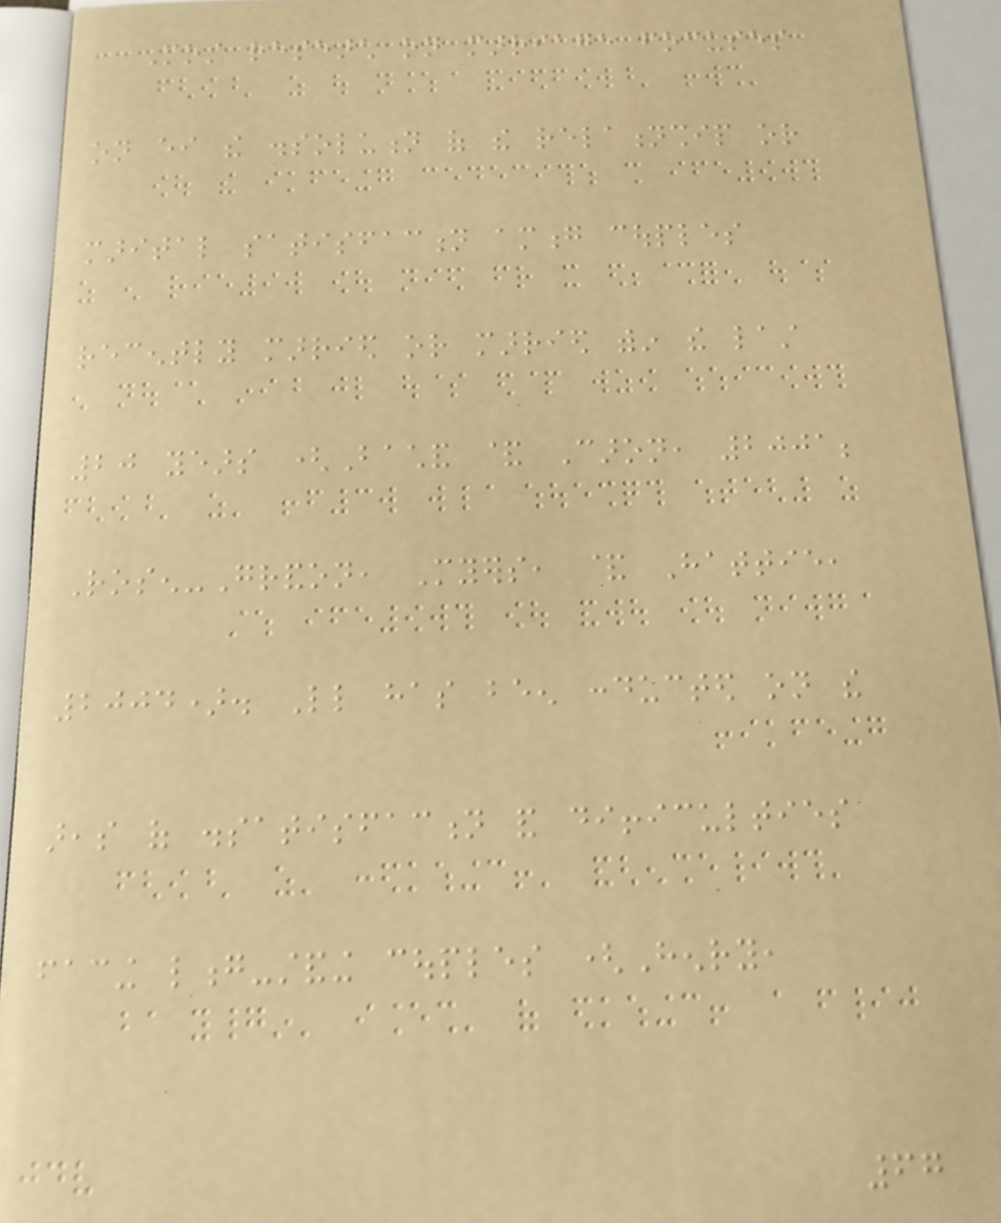Most research on marriage focuses
on either the dissolution of the relationship or
marital satisfaction among couples
recently married or married within the last
20 years (Bachand & Caron, 2001;
Rosen-Grandon, Myers, & Hattie,
2004). Little has been conducted on the
areas of dissatisfaction and difficulties
facing long-standing couples (Henry,
67
